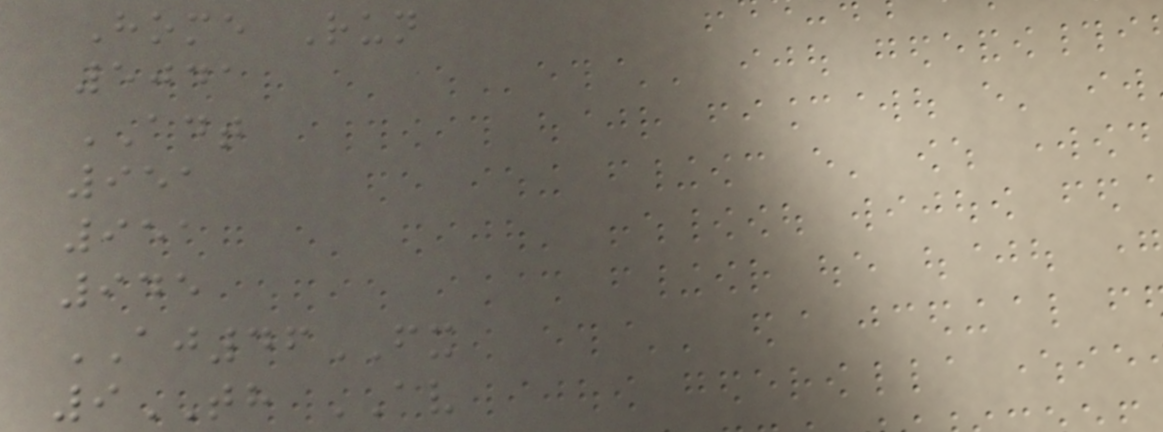Home Run
5041
ADT
951
951
945
AJ46FX
9TH AV
